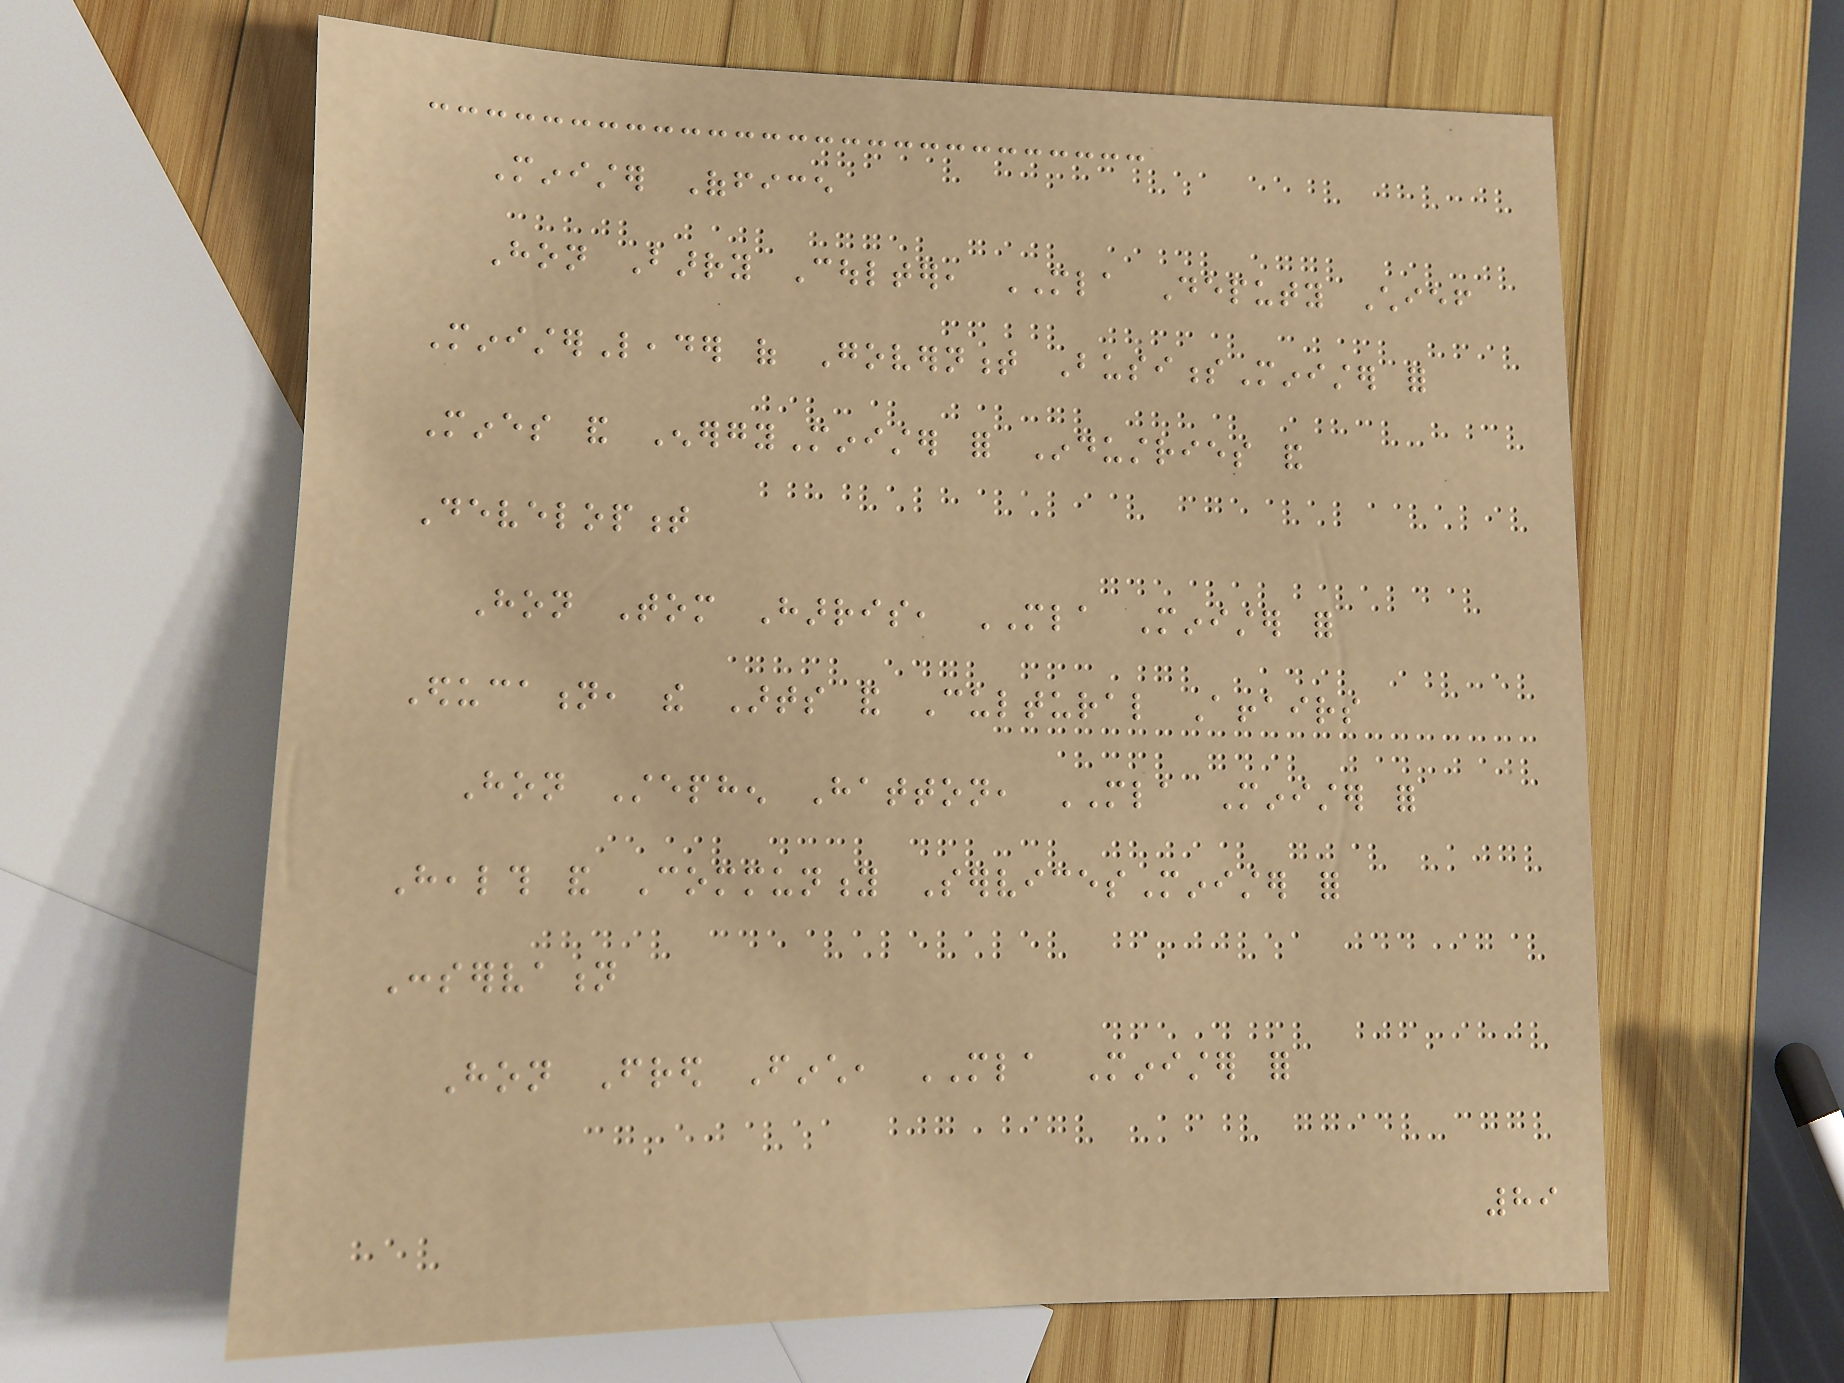Minister Office
Hon Barry Coulter, MLA Deputy Chief
MinisterLeader of Government BusinessMinister for
Mines and EnergyMinister for Industries and
Development
Hon Tom Harris, MLA Minister for
Education, the Arts and Cultural Affairs
Hon Stephen Hatton, MLA Minister for
Health and Community ServicesMinister for
Conservation
Hon Fred Finch, MLA Minister for
89
